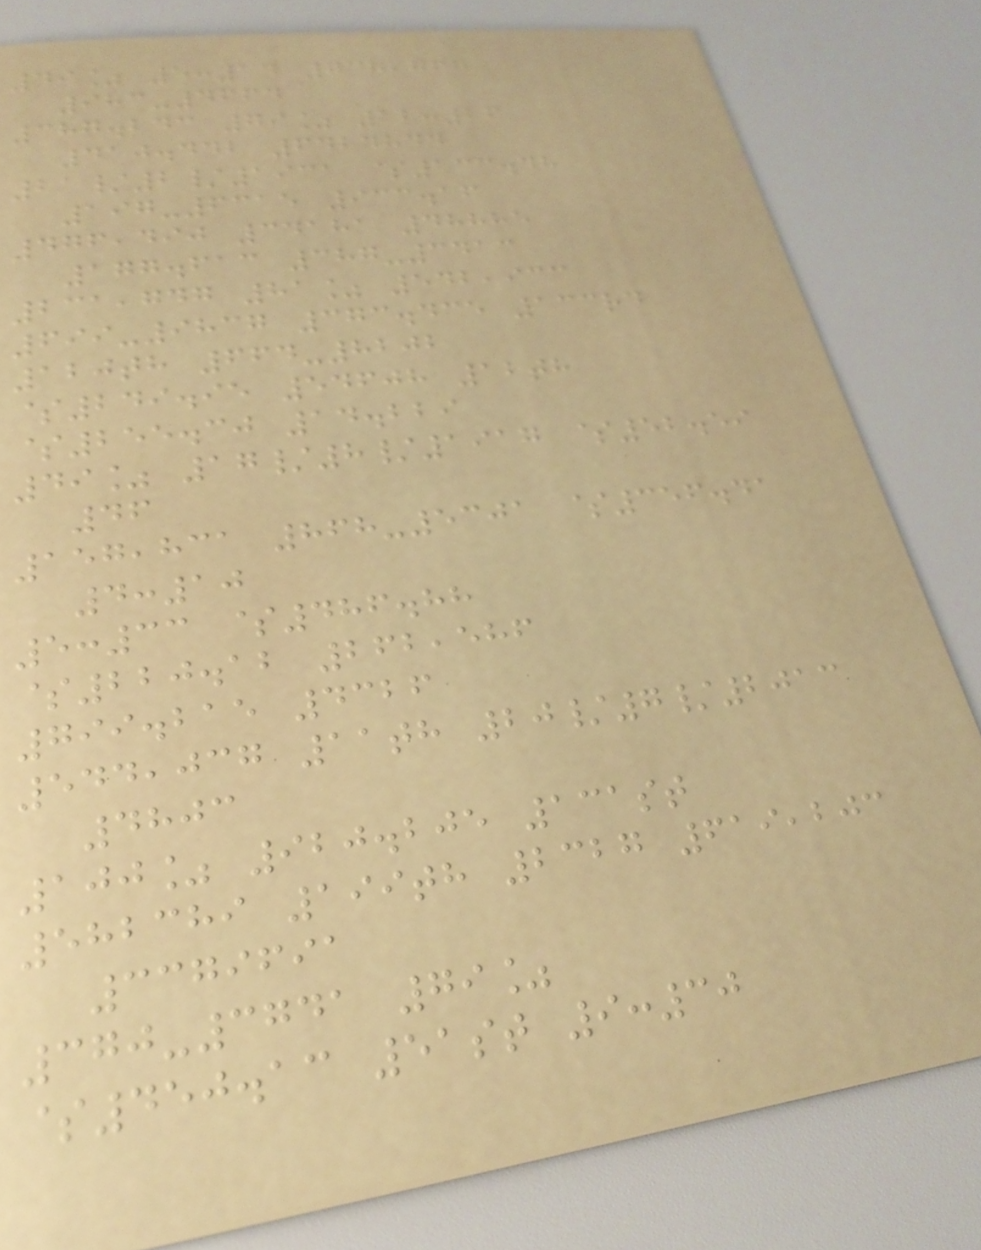49% 5:14 738,767
983-4664
387.243 79% 12:26
410.442 6424844
21/2/1931 $133.48
197-6315 933.16
476,490 34181 48885
177.613 387-3413
231,747 81% 542,933
699-9837 373.435 133rd
120th 664-8202
$249.95 54608 12th
$255.30 14.229
49% 17/8/1917 $52.59
46
157,831 868-5301 $356.41
4:10
5:33 $486.88
$220.12 262,586
799.215 4326
544,037 11th 20/7/2013
4803
100% 920.205 131st
582389 199th 2327 619,203
3379691
370-3741 79%
$450.13 51st 9:30
